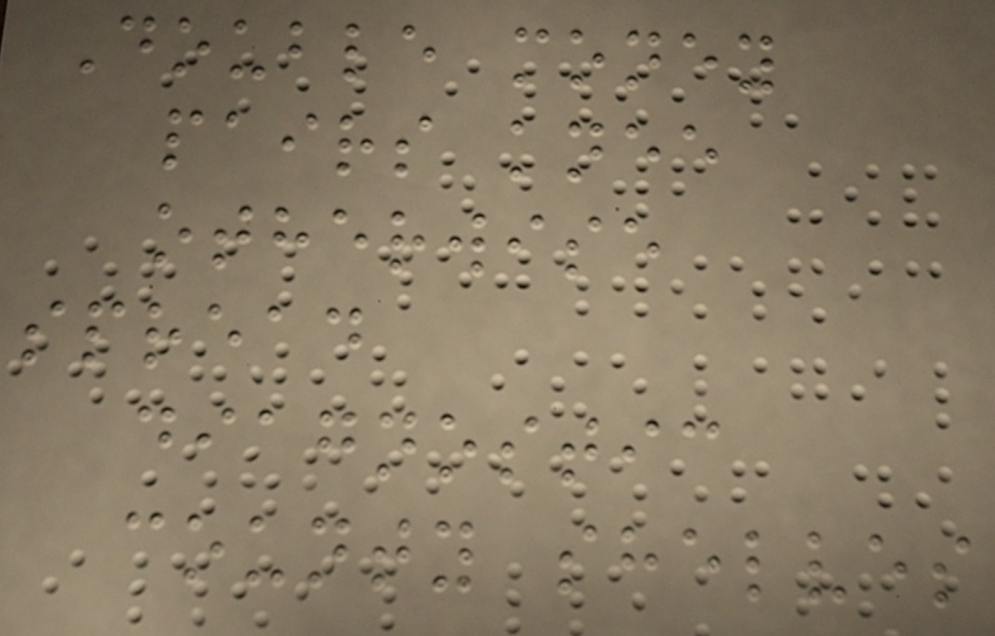Double money
pairs knee
otherwise
spread
diagnostic
county shelves
